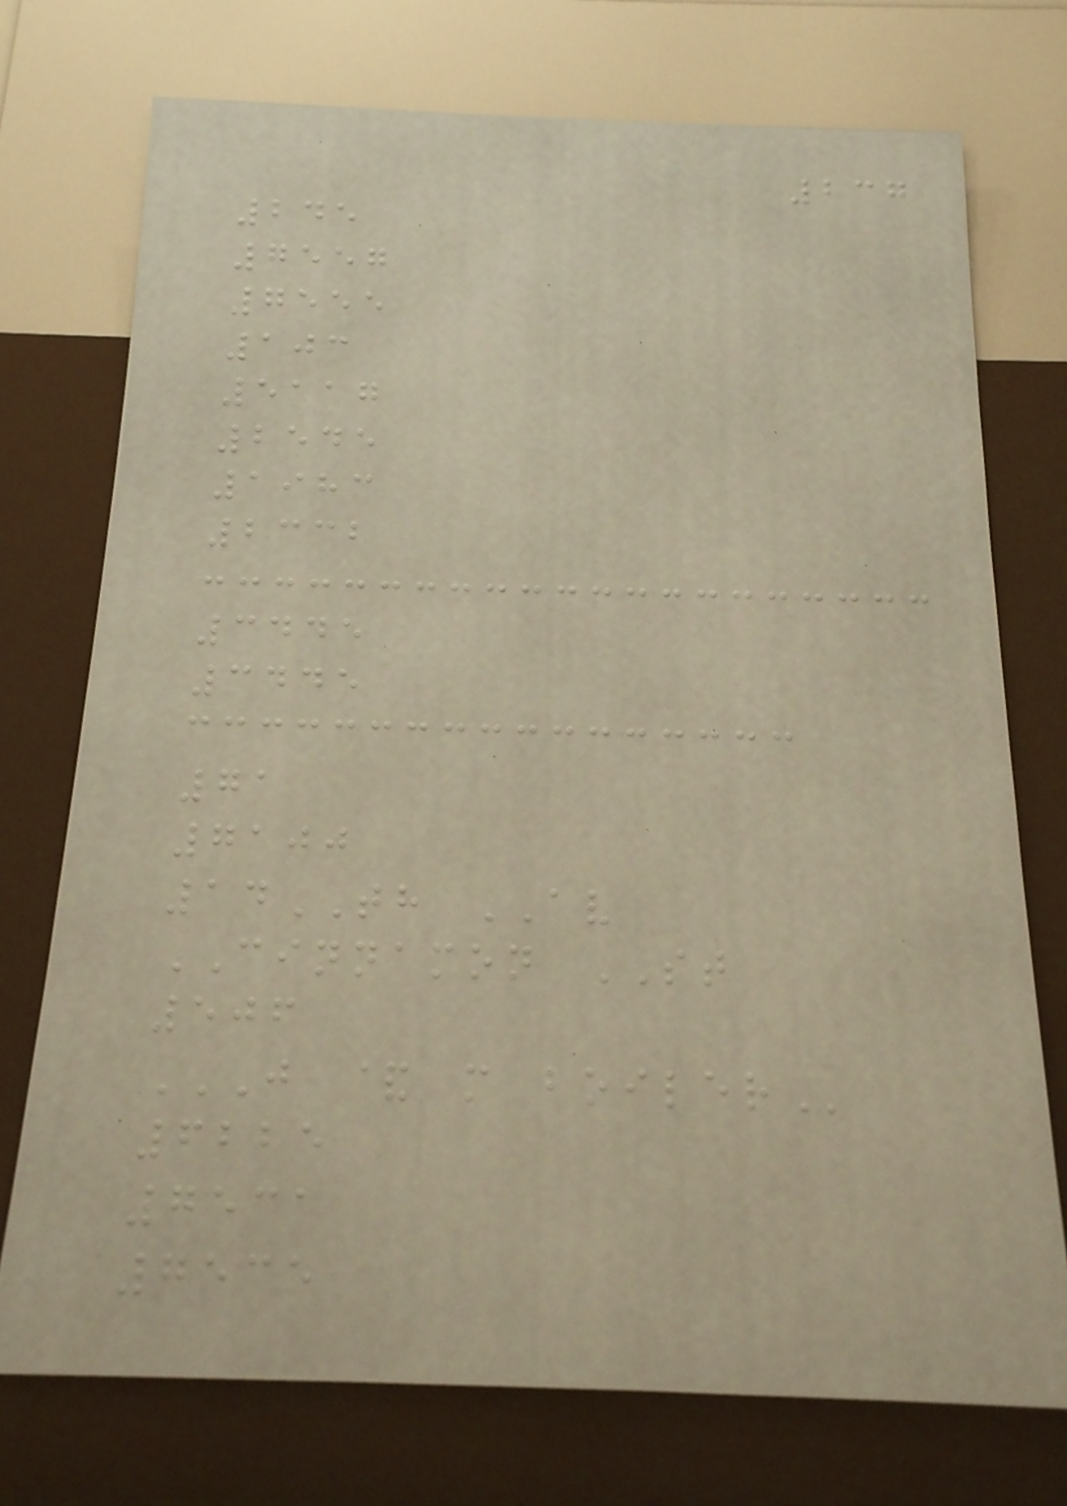237
245
7557
7555
103
5117
2545
1983
2332
3445
3445
71
7100
14TH AV
CINNAMON ST
506
J & M BOILER
6225
7531
7535
